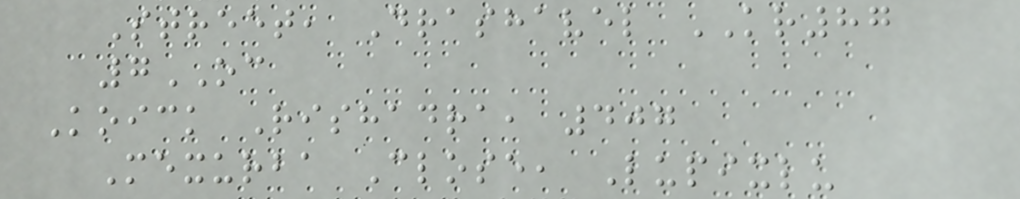Street, Drashavel KR87
7OC
Koick Rishadra, 407
Mexurba Close, Lupixlu
